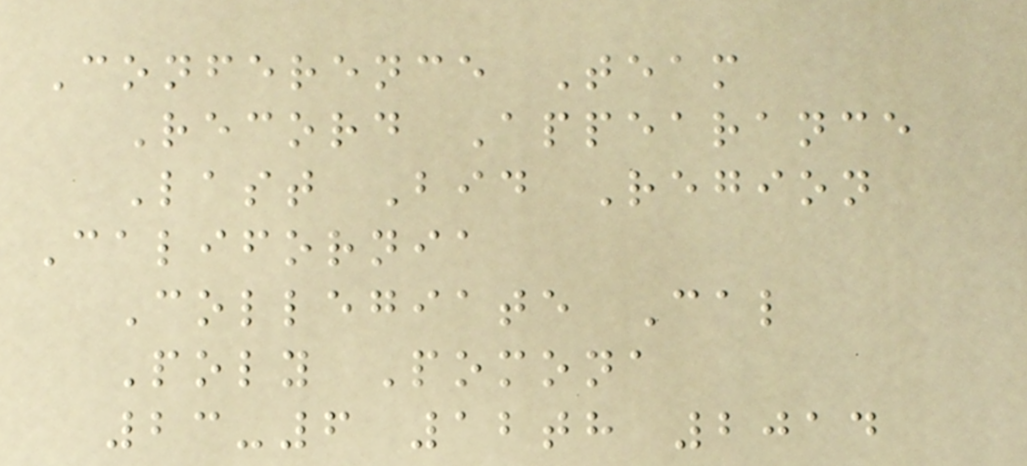Conference Team
Record Appearance
Last Bid Region
California
Collegiate Cal
Poly Pomona
23-6 12th 2014
